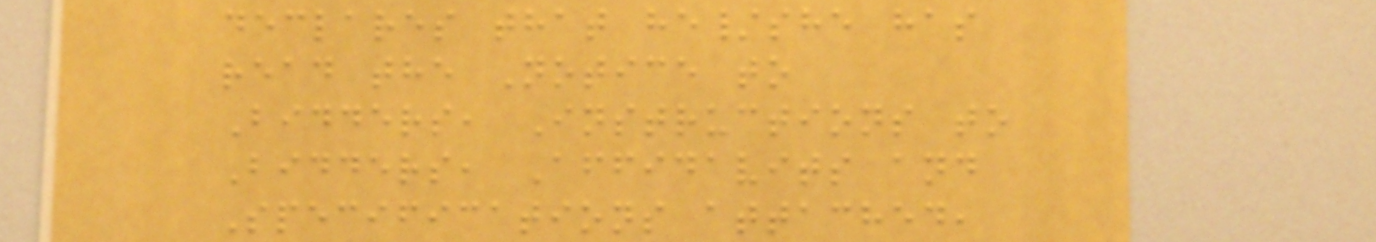declares that he/she has
read the Notice to
Bidders, Instructions to
Bidders, Affidavits and
Specifications attached,
